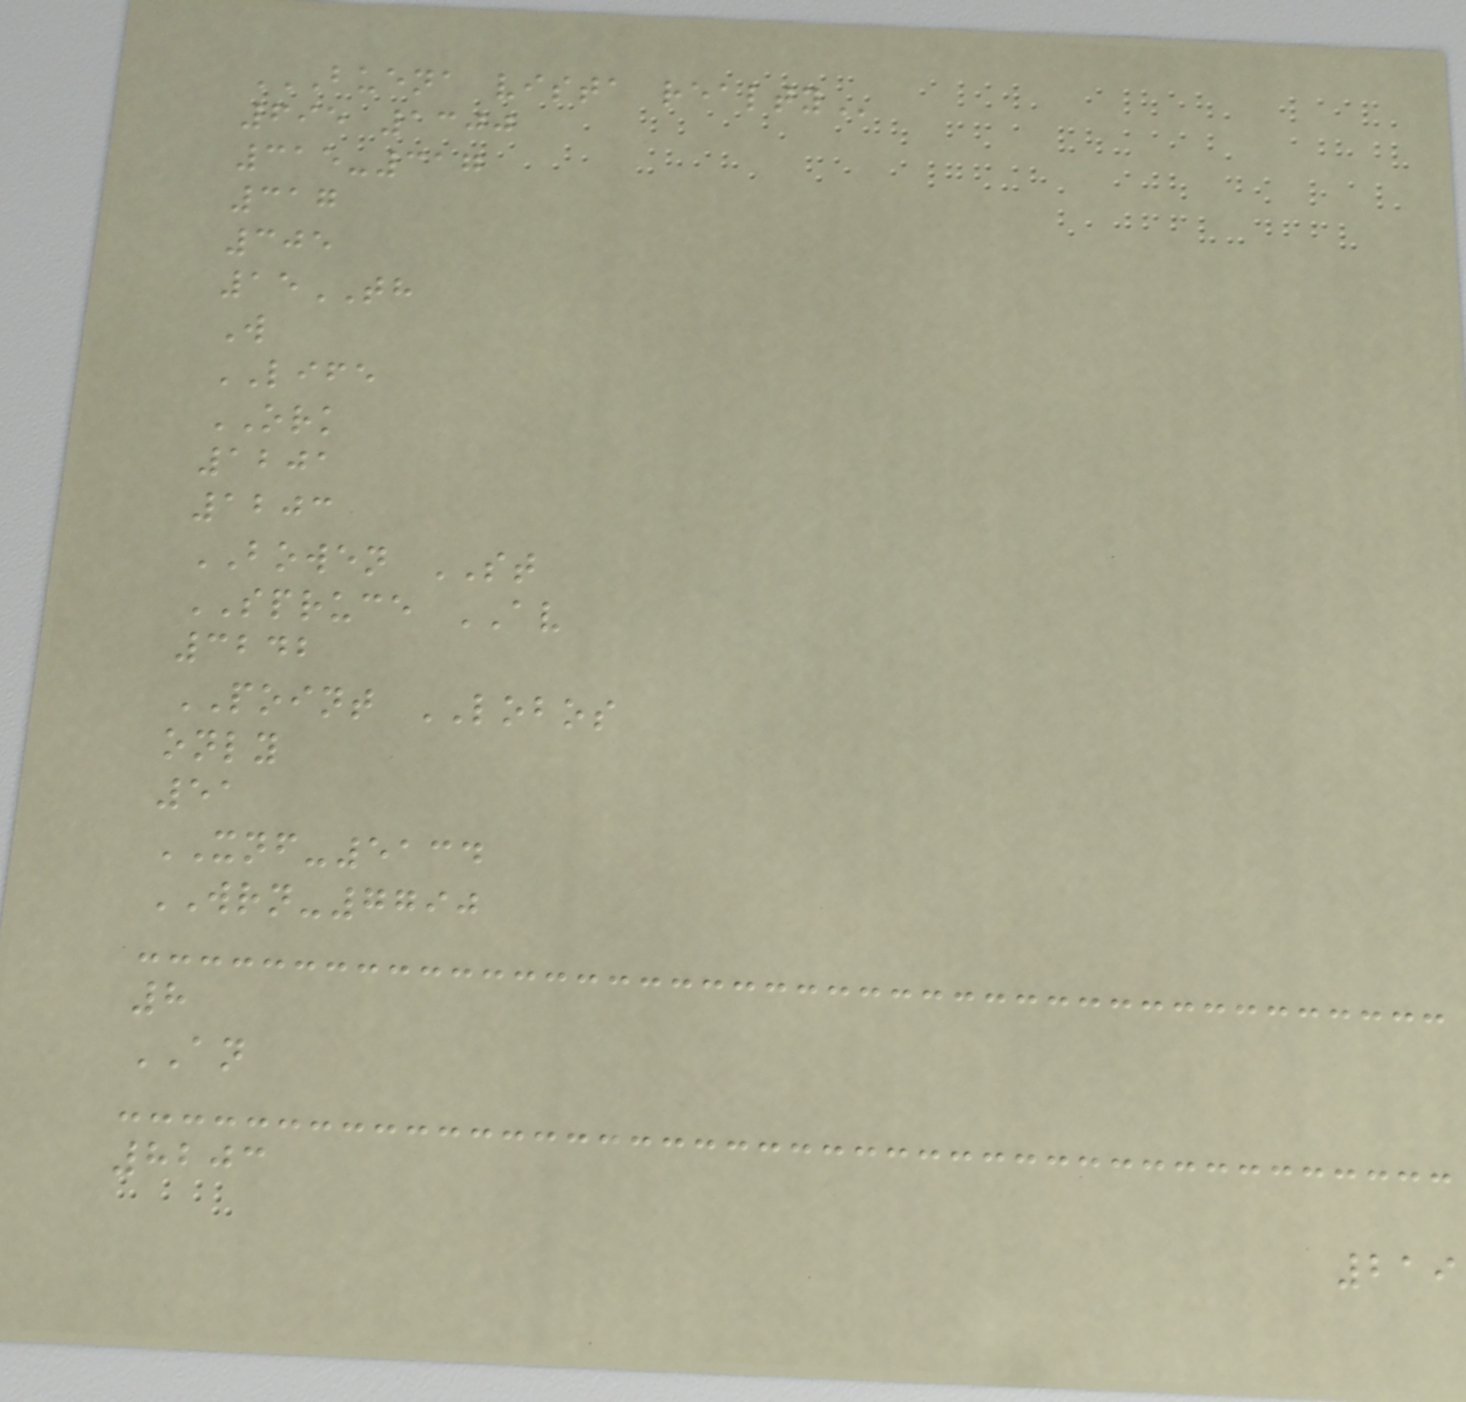BUENA VISTA REALTY
695 1300
315-317
317
305
15TH
W
LIFE
ORK
1201
1203
BOWEN ST
SPRUCE AV
3242
POINT LOBOS
only
51
XNF-5134
WRN-7790
8
AN
8203
219
